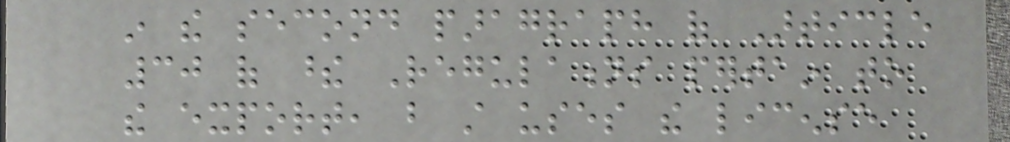in the second paragraph of Article
30 of these Regulations pertain to
the export, but still uses the license
